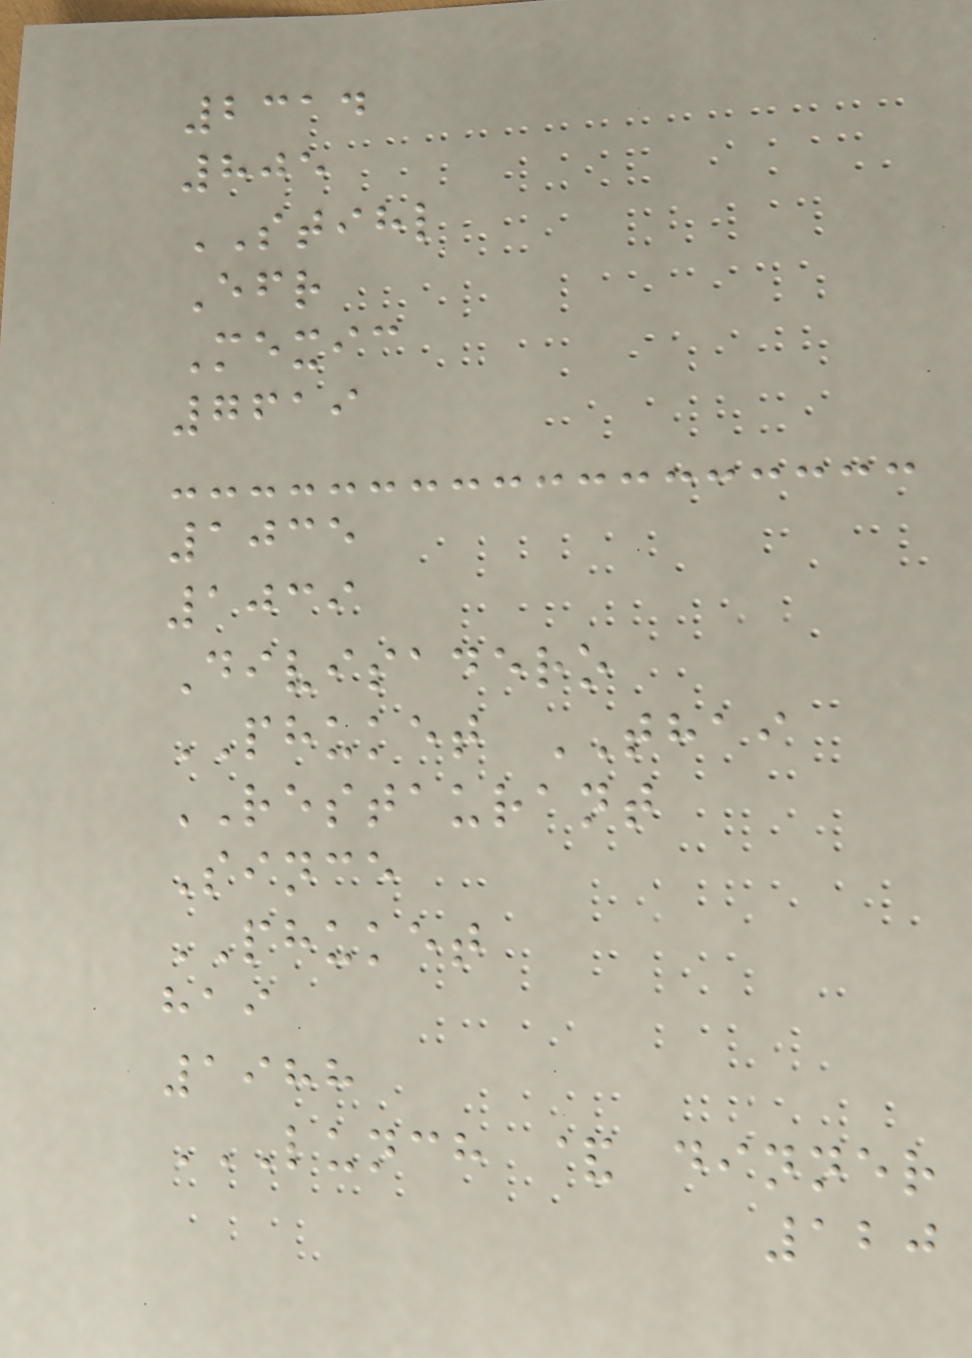2314
805
STIHL
Efr
Mexic
7619
1035
1039
Divisadero
PHUKET THAI
RESTAURANT
Since
PHUKET
hai
1988
LUNCH & DINNER
120
